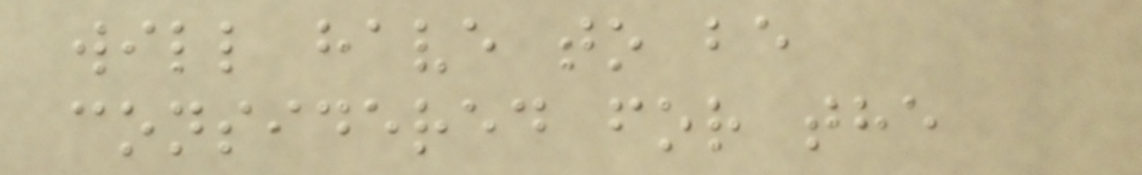will have to be
considered for the
